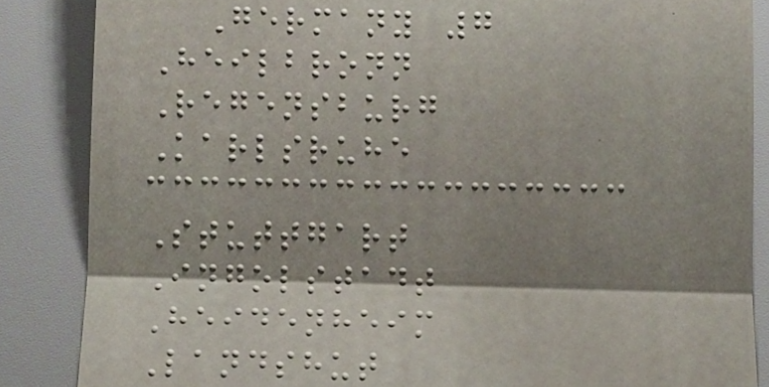Germany 7
Heilbronn
Regensburg
Karlsruhe
Stuttgart
Ingolstadt
Heidenheim
Landshut
